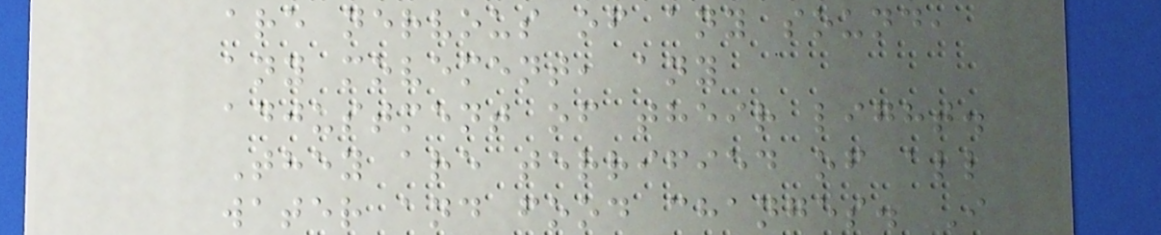are nervous of any sound,
any movement, any
adjustment of their light.
They are terrified of all
water and food changes. I
